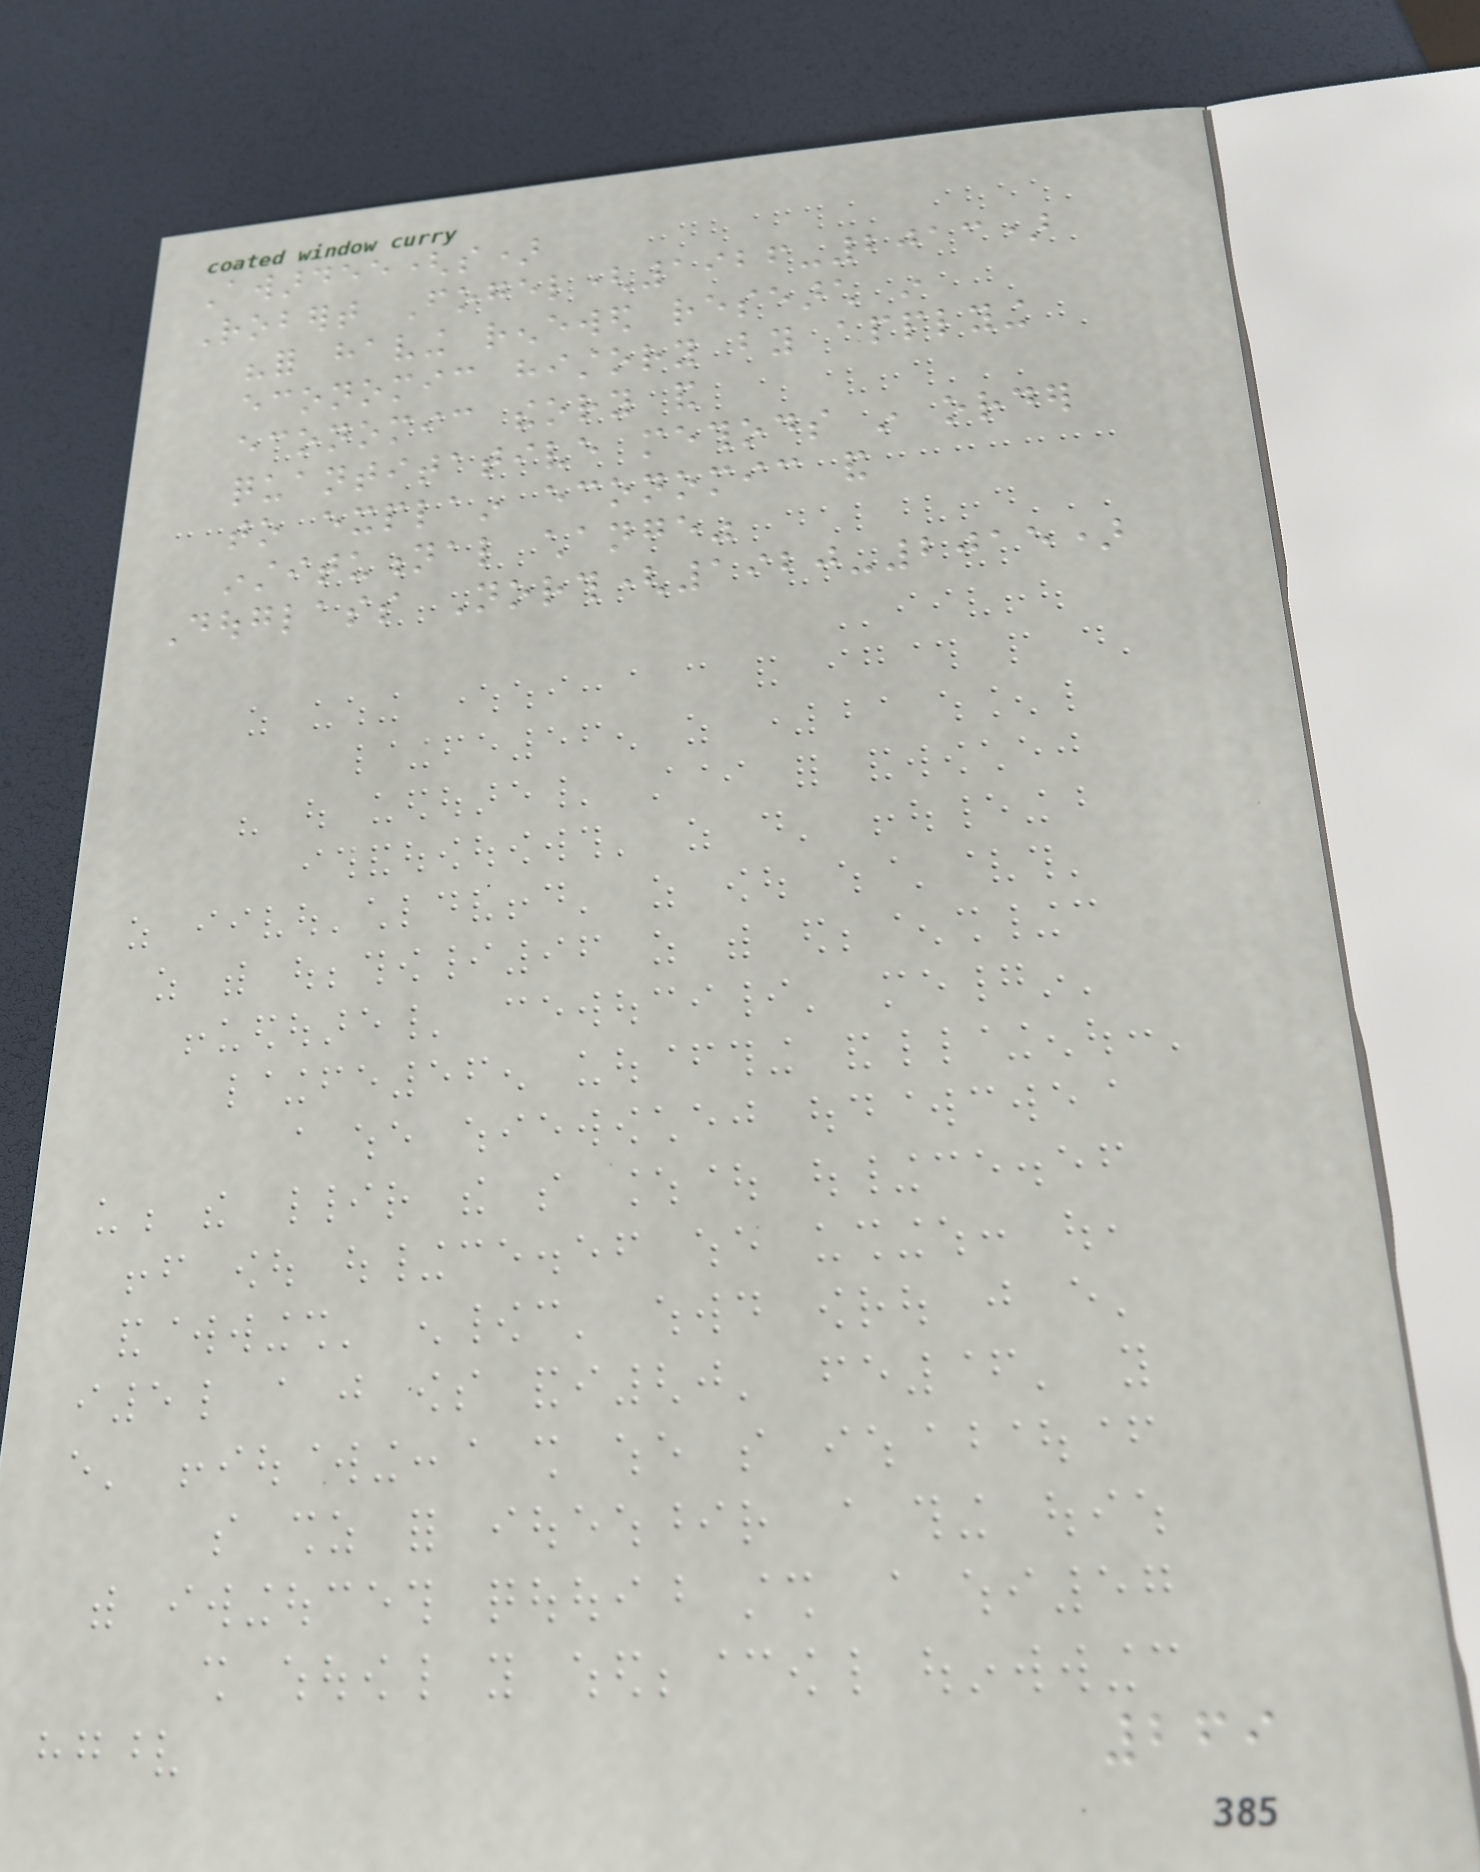Awardee(s)
Robert Fogel(1926-2013)
"for having renewed research in
economic history by applying
economic theory and
quantitative methods in order
to explain economic and
institutional change"
Douglass North(1920-2015)
269
